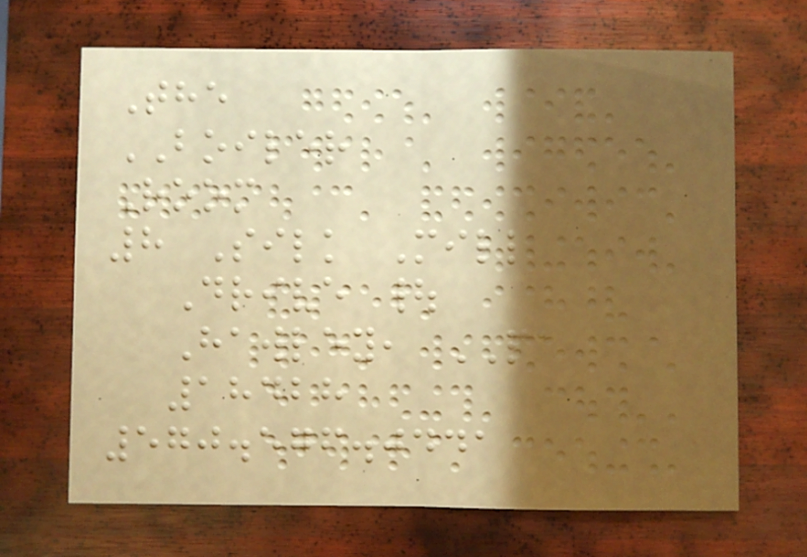The
BOILER
Room
8 Silk Mill
Drive |
Hawley, PA
18428
570.576.0441
